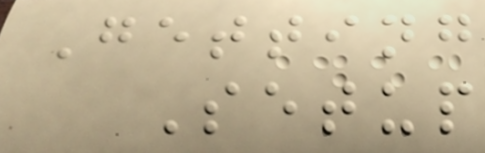Getting
Setup
